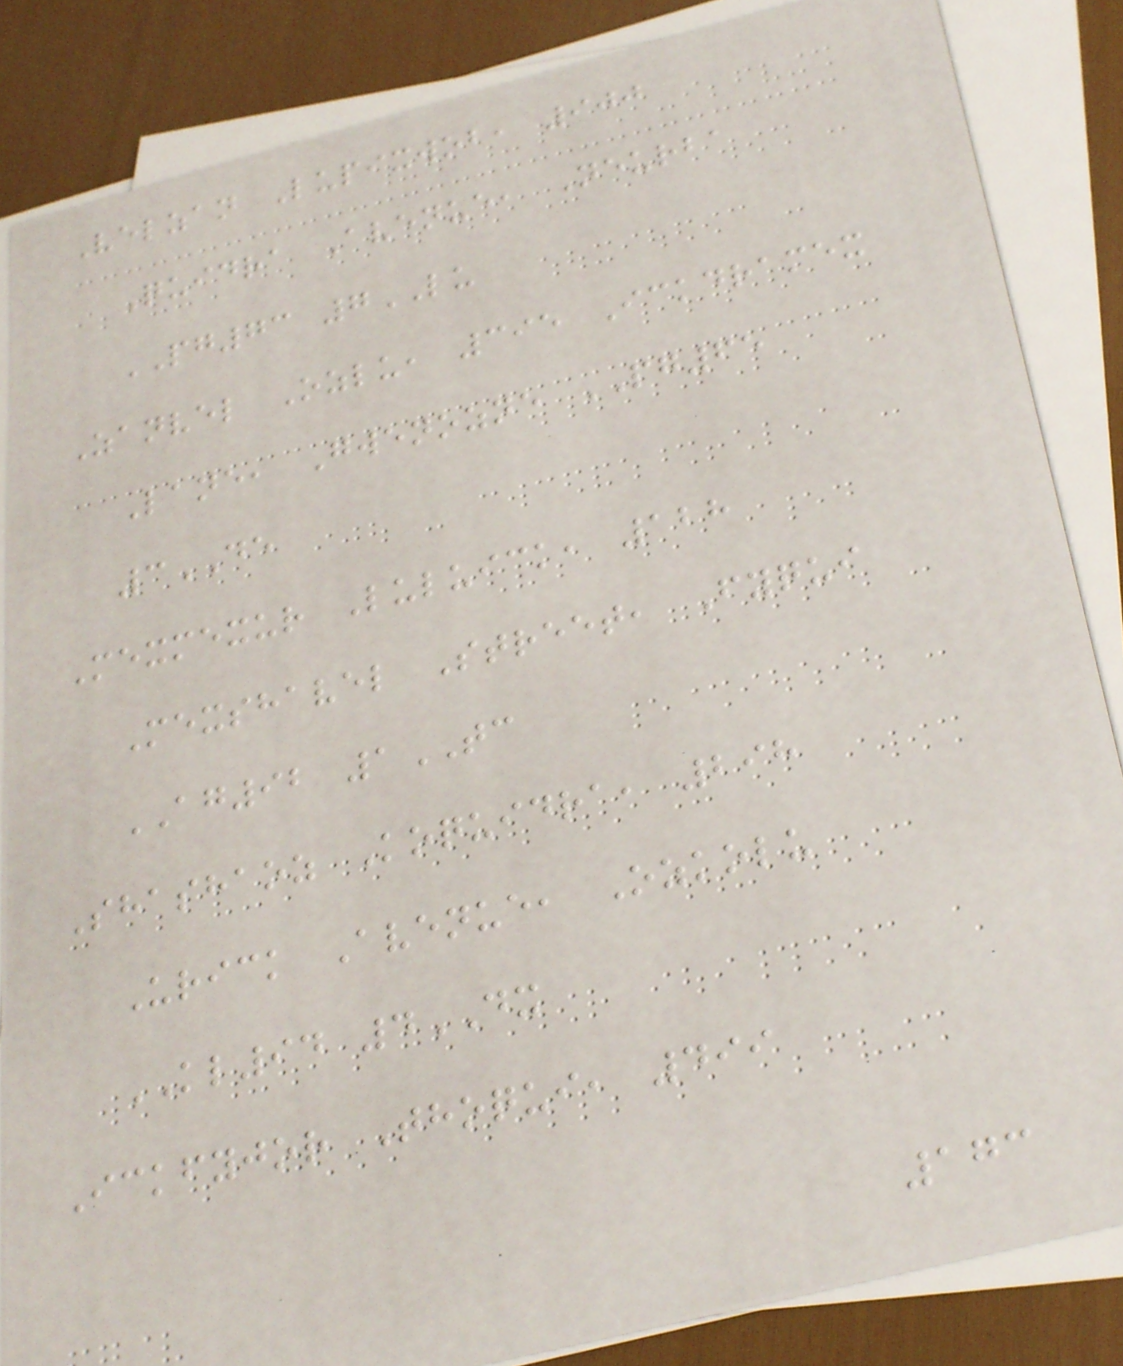Velzan Lupixwob, 900
Quidra Avenue, Neurba
PG73 7LU
Zanvel Ozlu, 395 Ickdramex
Lane, Gwenozne PG65
3DE
Mexmexur Luluick, 128
Mexshavel Street, Fyqui
AG92 1TC
Shashaoz Koquidra, 298
Urick Avenue, Ozkolu
KL94 4DX
Ickfyjor Thoqui, 499
173
